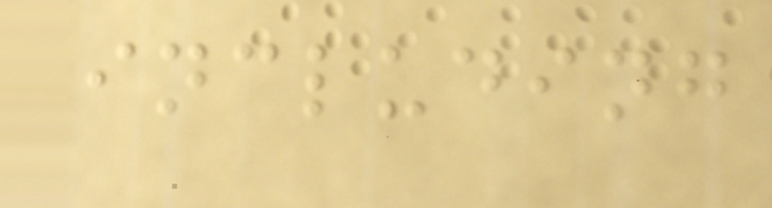including
